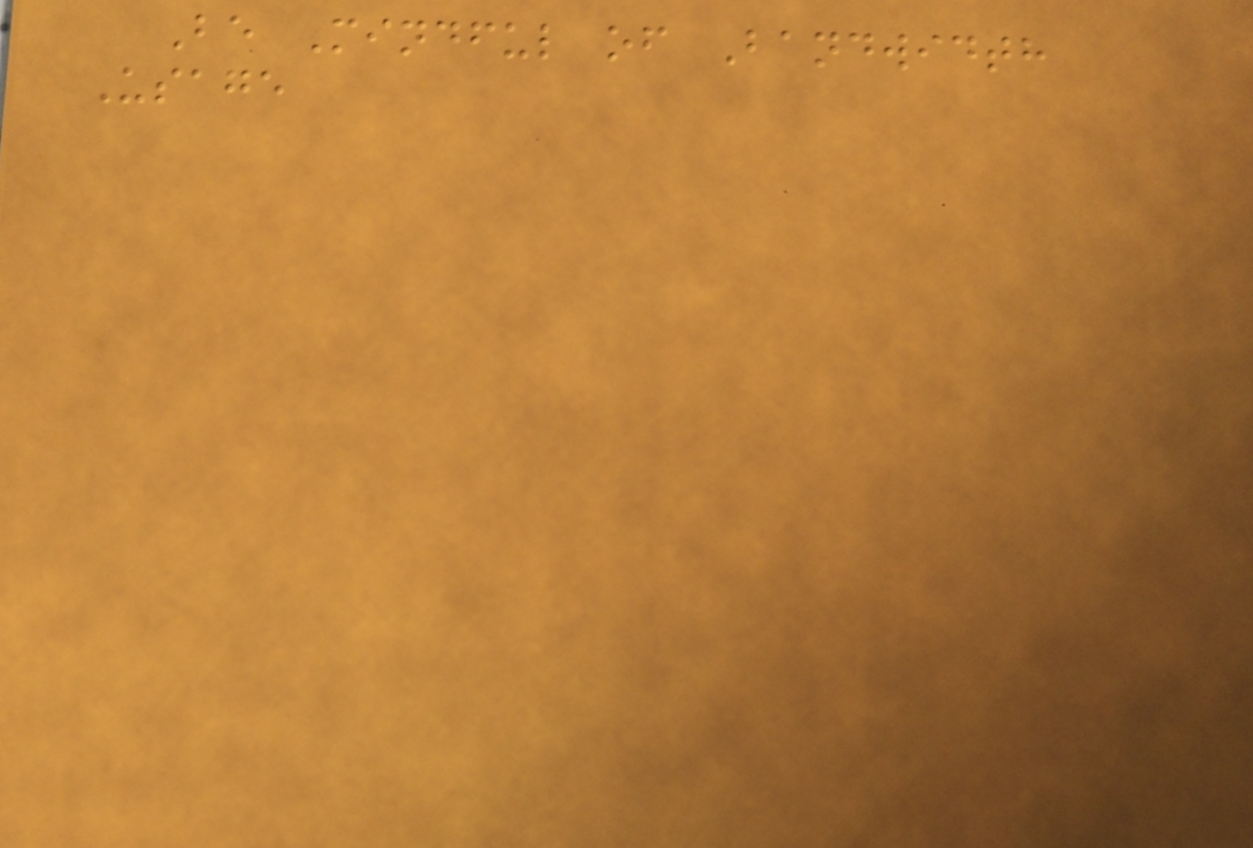Be Mindful of Bandwidth
Usage
